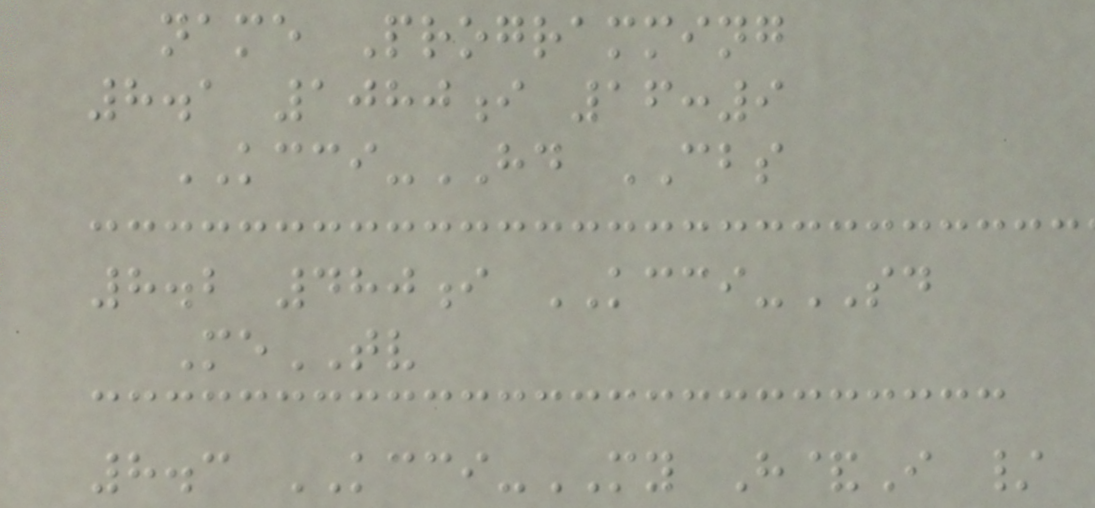name Programming
8.1 1080i 16:9
KCCI-HD CBS
8.2 480i KCCI-SD
MeTV
8.3 KCCI-MY H&I /
